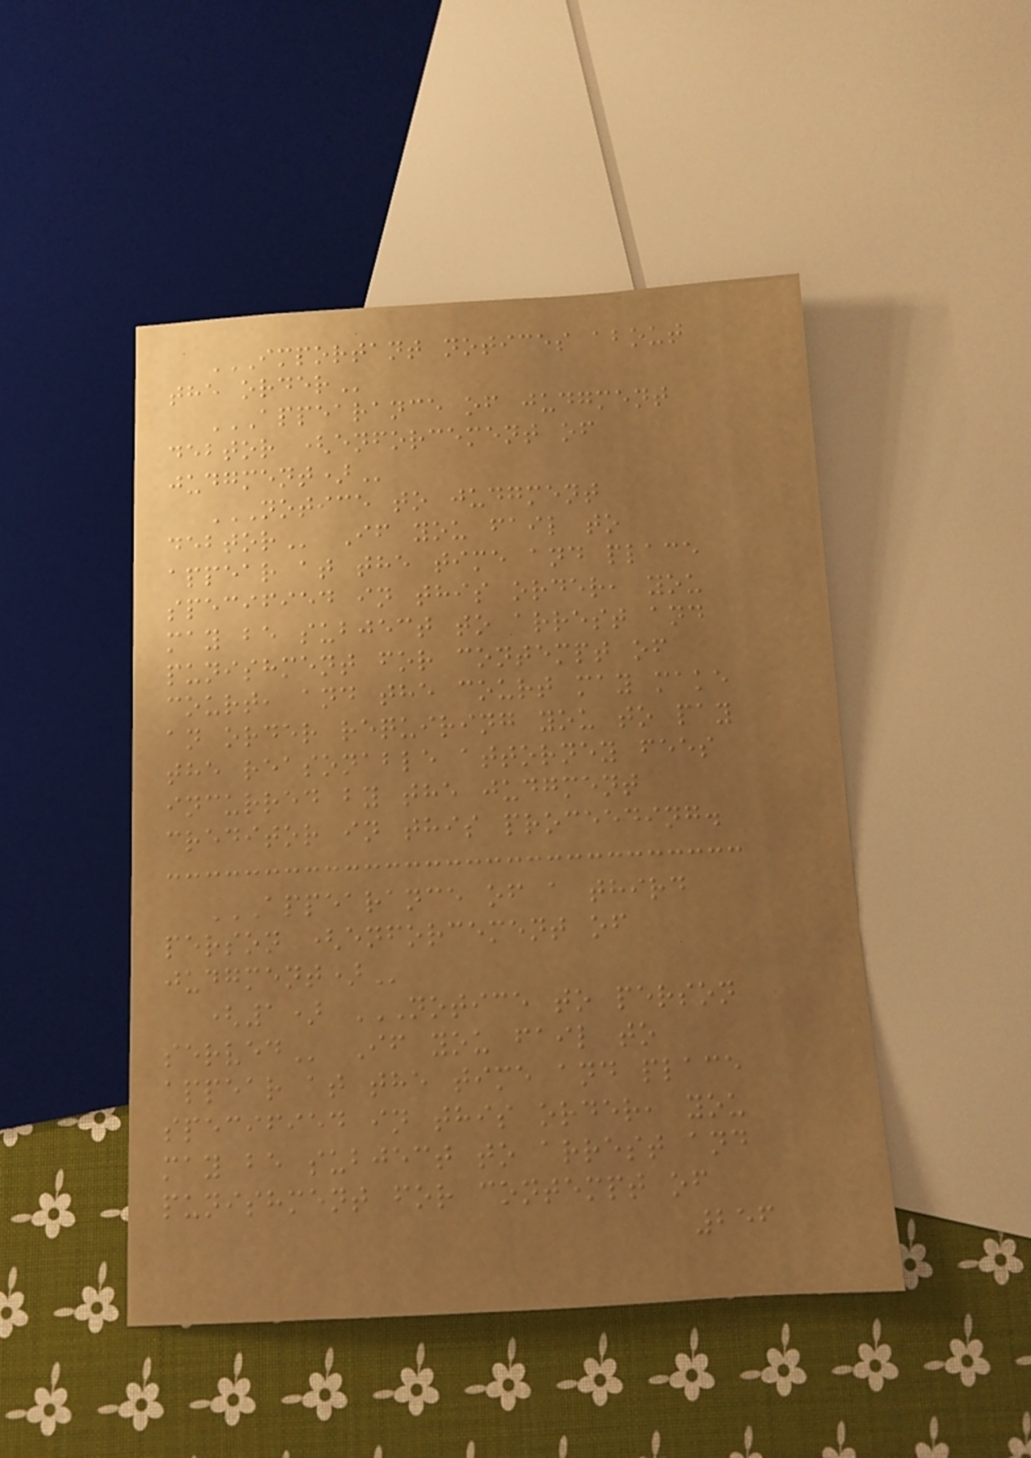IMPORTANT NOTICES ABOUT
THE ORDER
APPEARANCE OF JUDGMENT
DEBTOR (ENFORCEMENT OF
JUDGMENT)
NOTICE TO JUDGMENT
DEBTOR If you fail to
appear at the time and place
specified in this order, you
may be subject to arrest and
punishment for contempt of
court, and the court may make
an order requiring you to pay
the reasonable attorney fees
incurred by the judgment
creditor in this proceeding.
APPEARANCE OF A THIRD
PERSON (ENFORCEMENT OF
JUDGMENT)
(1) NOTICE TO PERSON
SERVED If you fail to
appear at the time and place
specified in this order, you
may be subject to arrest and
punishment for contempt of
256
